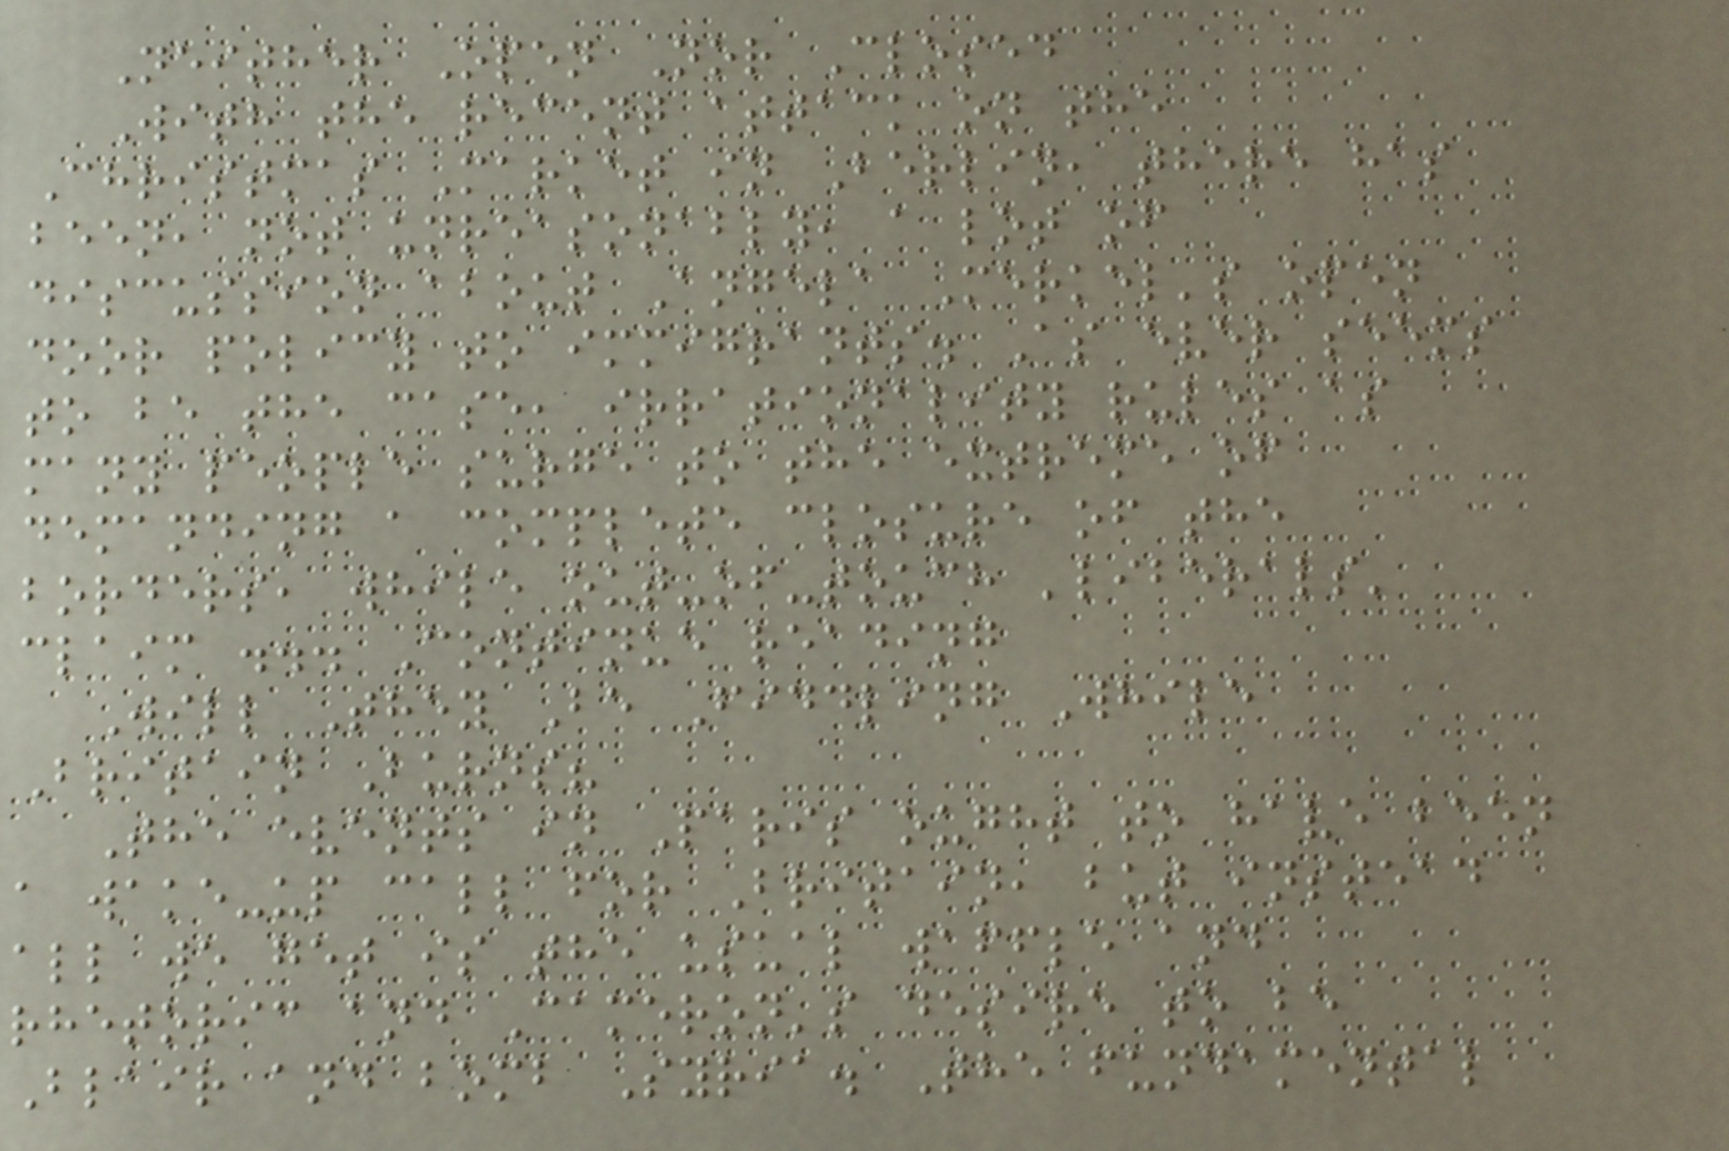Neither Open Nor Closed
With the recent attack on the
Christmas Market in Berlin, there has
been, not unreasonably, a lot of
discussion about Angela Merkel's open
door policy to immigrants. As ever seems
to be the case, irrationality rules as
many people surge to the extreme of
demanding a complete closure of the
borders, while out-of-touch 'liberals'
claim ... Continue reading
Will They Be Fiddling While
Britain Burns?
The events in Paris ought to have been
a wake-up call for Britain, but instead
all we get is the usual waffle and
rhetoric and Cameron's desire to be
Blair and bomb Syria. The fundamental
